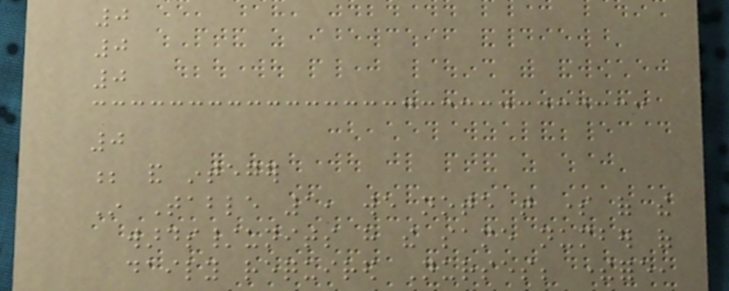0
0
0
0
; and integer
In Table 1, we note that some of the
wards/units have the same number of
daily required Nurses; therefore,
